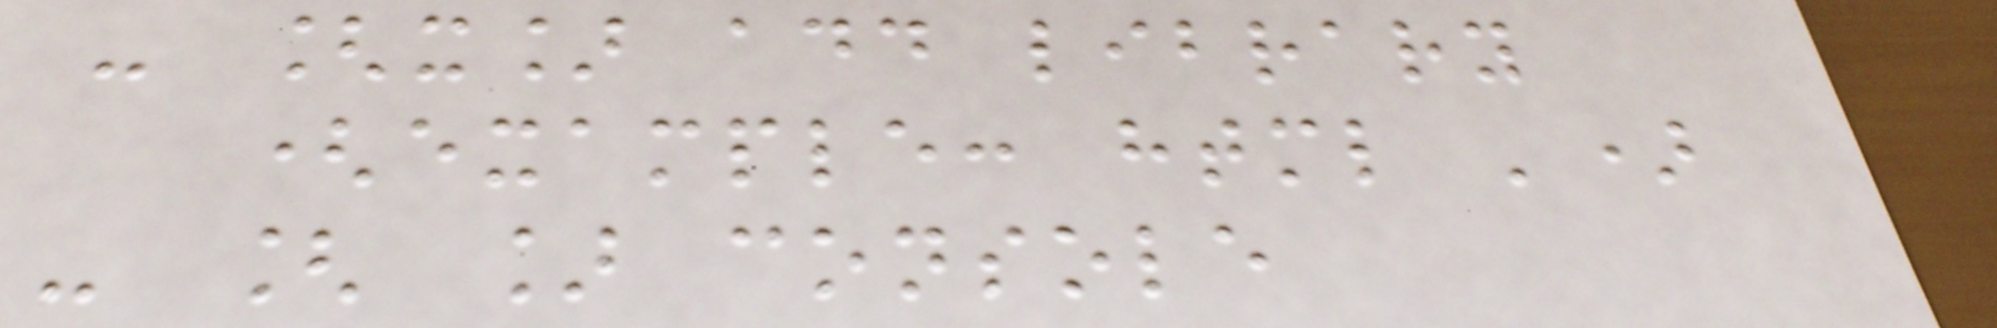- [x] add library
(example: html ')
- [ ] console
